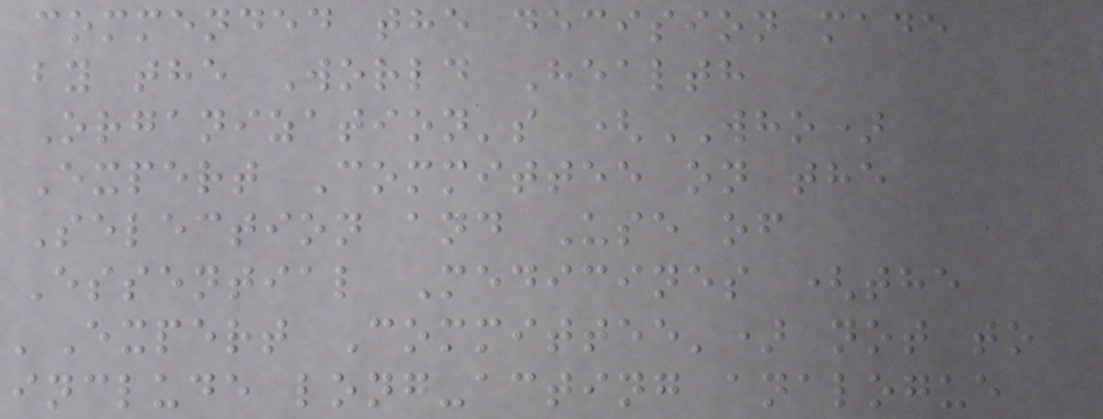commended the decision made
by the World Health
Organization's (WHO)
Expert Committee on the
Selection and Use of
Essential Medicines (the
'Expert Committee') not to
include long-acting analogue
